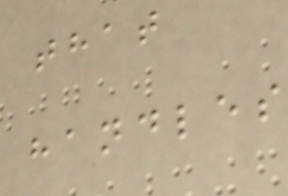that
handles
